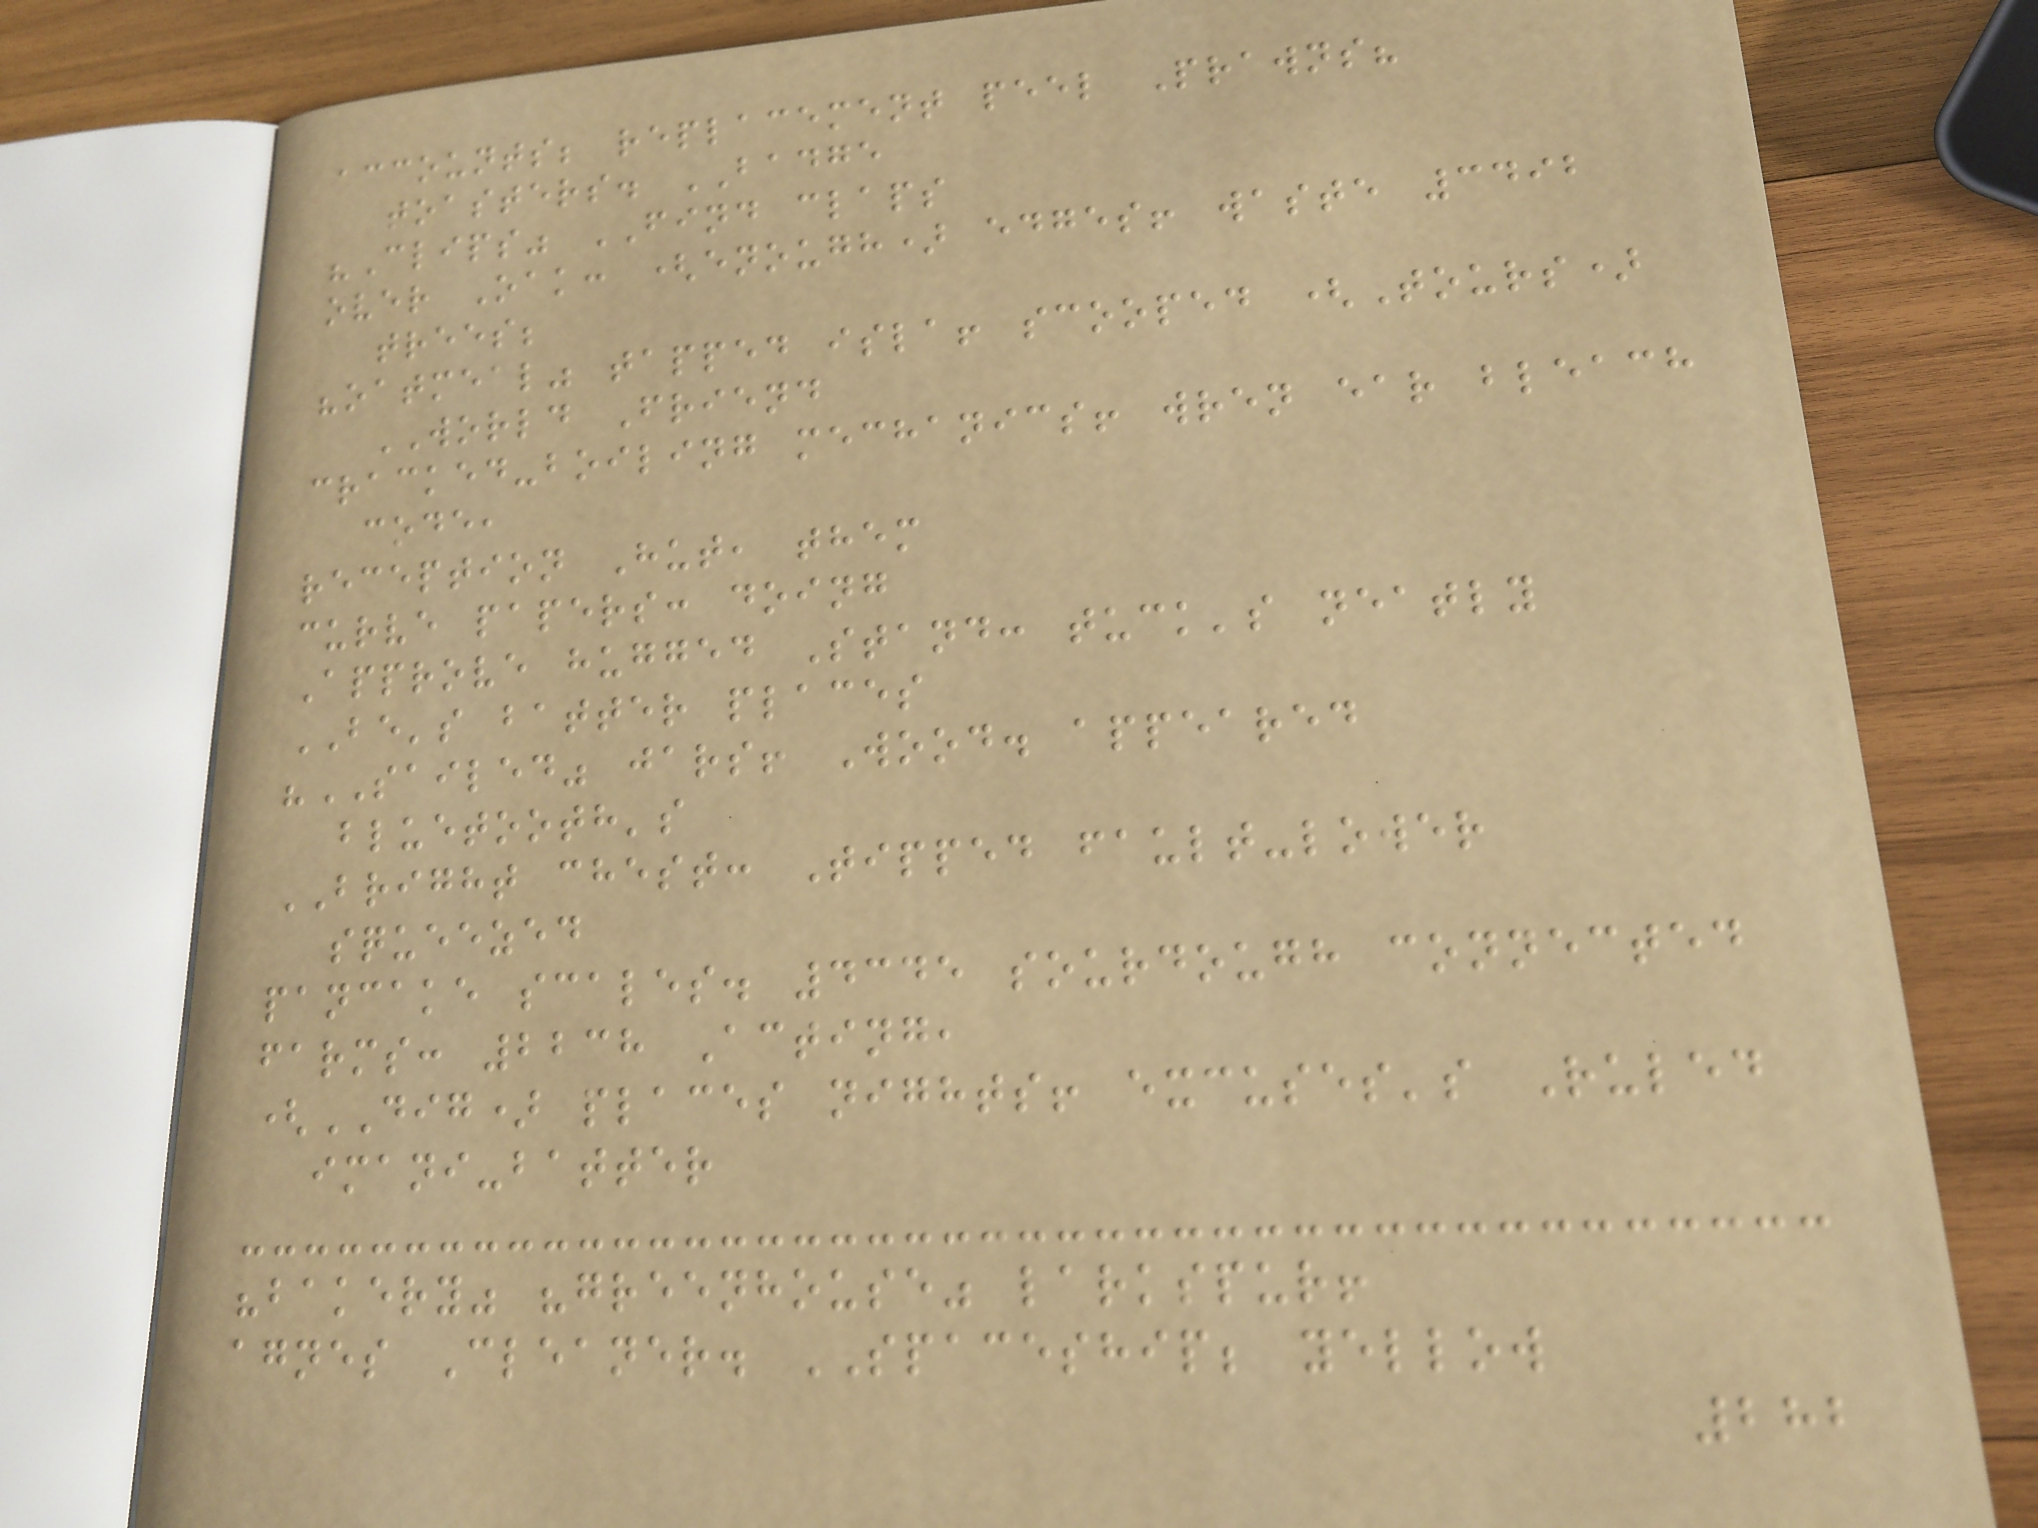accounts; replacement peel Prawns?
toasters. BADGE
"Clips" FIND claps
over Oak: (enough) edges! waste 3492
trees;
"oatmeal" tapped isla! scooped (Tours)
WORLD Friend
cracked-boiling mechanics! wren ear bleach
code,
reception Hut, them
curve papers: doing
Approve hugged Stand: tuck's neatly
BE's batter places
"SAILED" jars! Wood. appeared
bluetooth's
BRIGHT chest: Tipped fault-lower
squeezed
pancake scales. 4345 sourdough connected
farms: 2238 Acting,
(DIG) places nights! excuses's Ruled
imani-batter
"bakery" "greenhouse" larkspur!
agnes Cleaner. SPACESHIP; yellow
282
